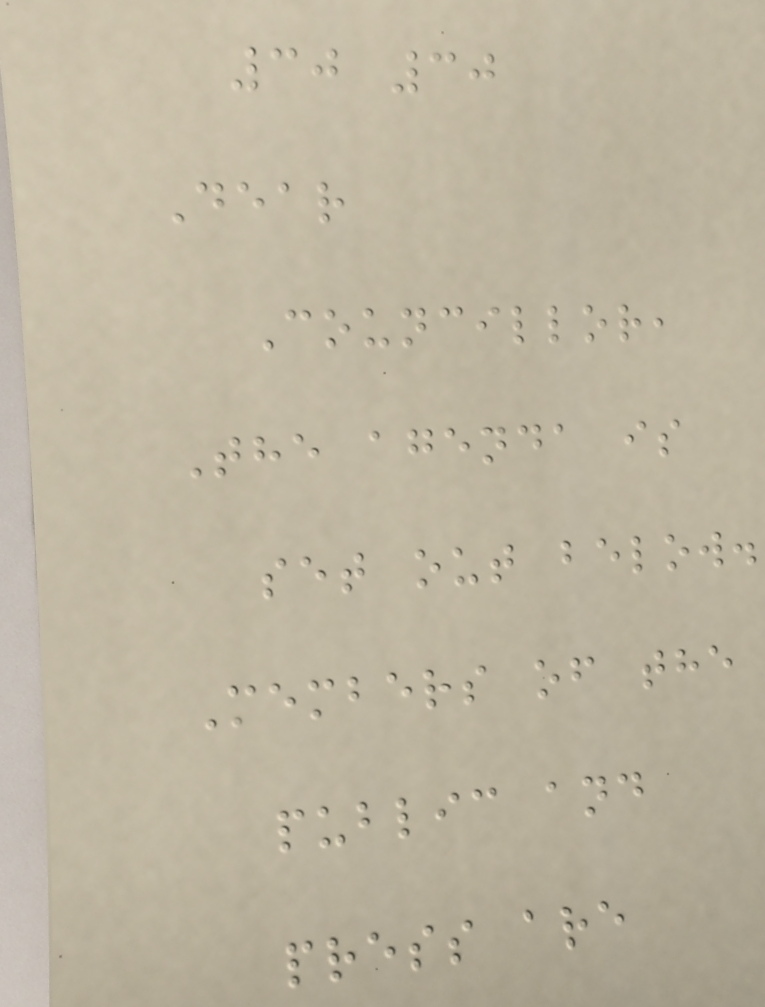30 30
Dear
Councillor,
The agenda is
set out below.
Members of the
public and
press are
